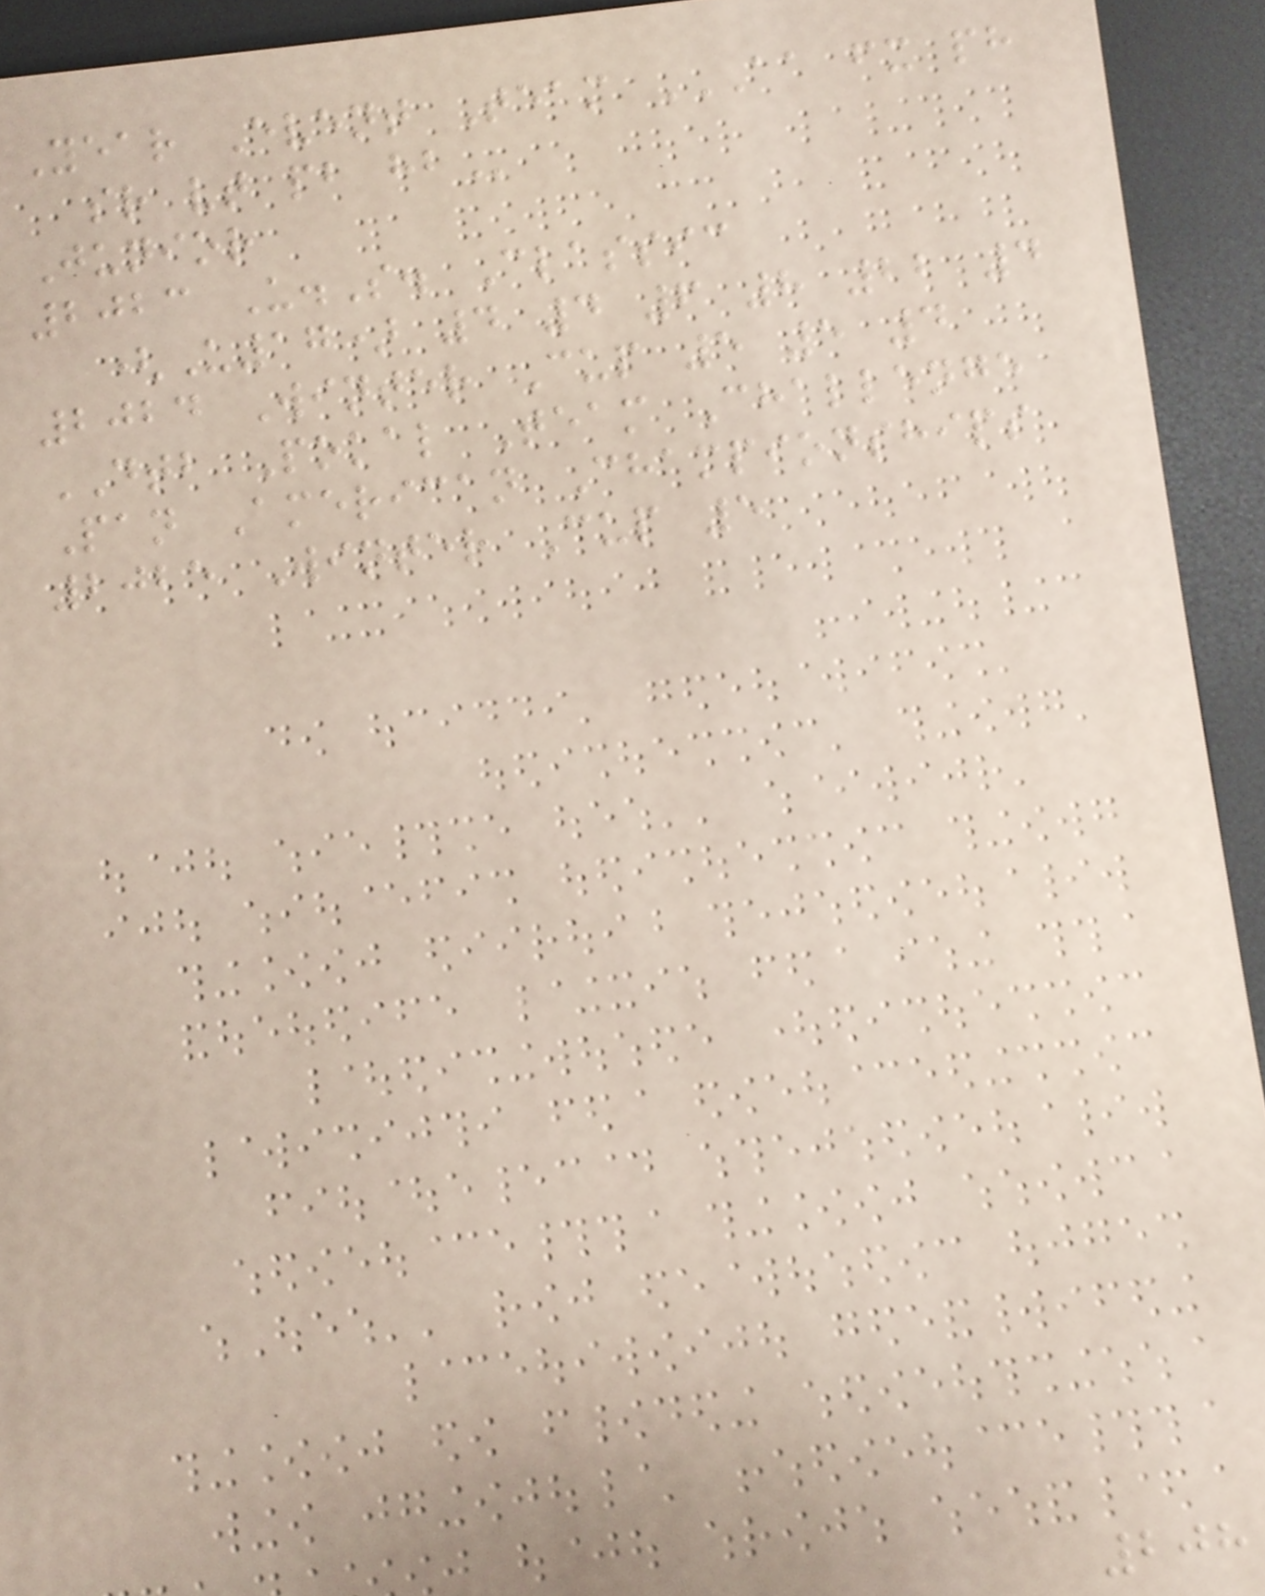Year Event Team AA FX PH
SR VT PB HB
Junior
2023 U.S. Classic
(U17) 4 4 6 8 22 4
2024 Winter Cup 5 5 4
DTB Pokal Team Challenge
Pan American Championships
2025 Winter Cup 5
208
